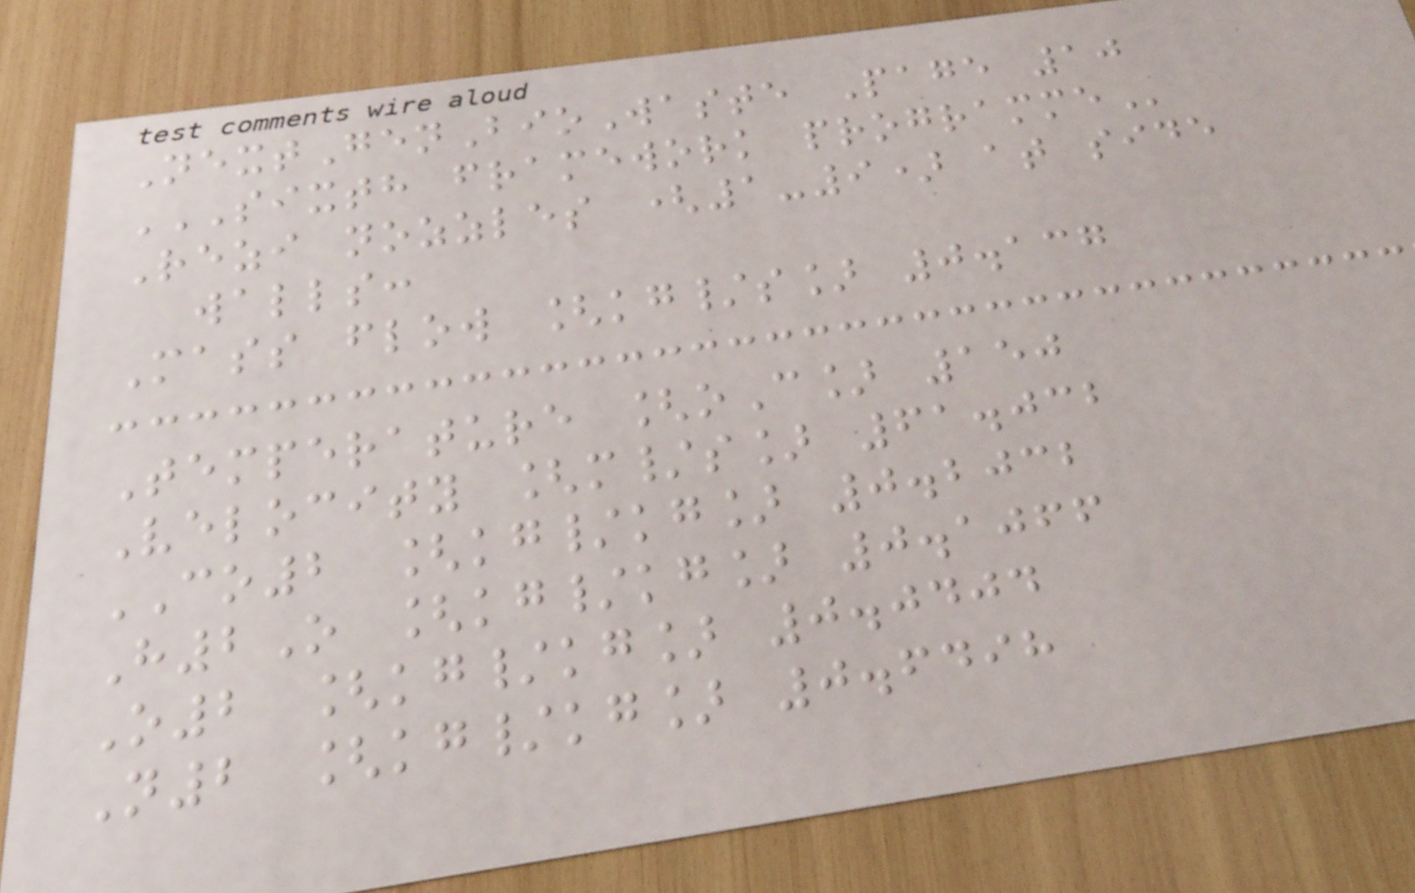NextGenBioWaste Page 10
SIXTH FRAMEWORK PROGRAMME
Rezi nozzles (1-9) at side
walls:
Mass flow [kg/s] 0.137
Temperature [oC] 150
Velocity [m/s] 61.032
CO2 [kg/kg] 0.2032
H2O [kg/kg] 0.1066
O2 [kg/kg] 0.0404
N2 [kg/kg] 0.6498
